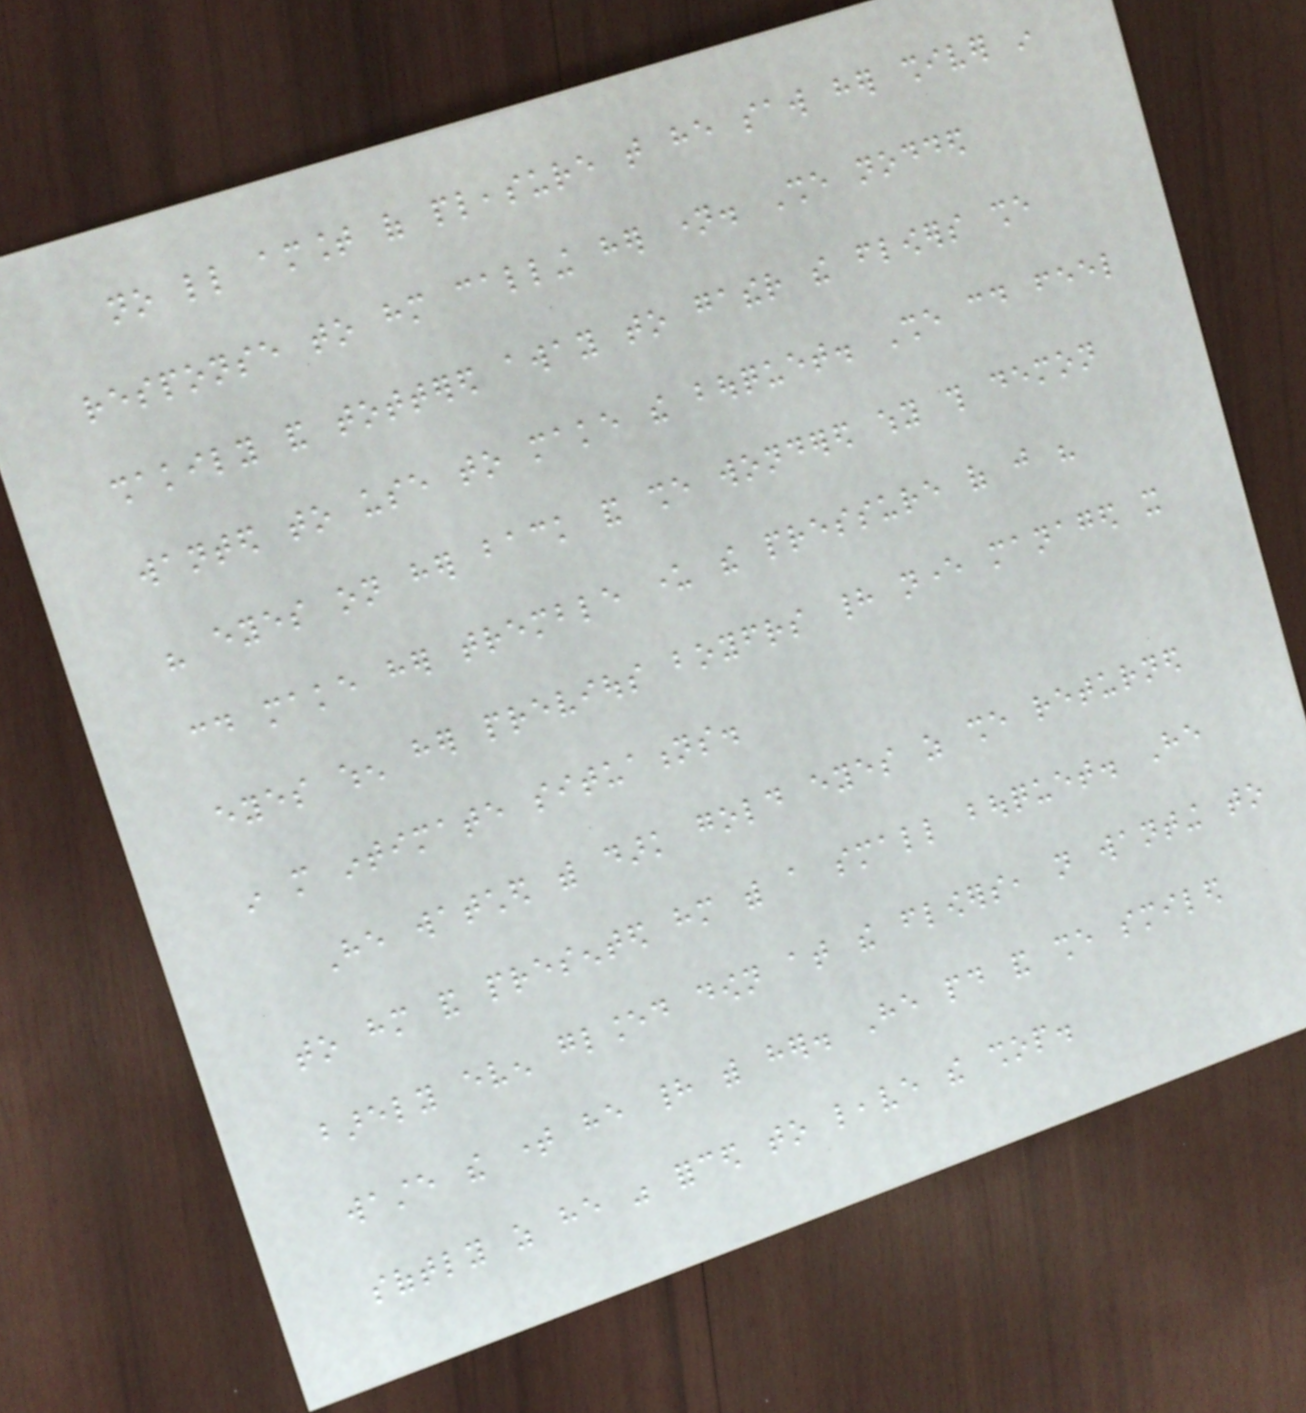no little amount of pleasure that he saw her shiver in
response to him calling her name. She nodded
shakily and tottered away to gather the flowers she
wanted to use to make the bouquet. She could feel
his eyes on her back and she wondered why this demon
could make her tremble under the pressure of just his
eyes when her previous boyfriends had never managed it
in more intimate situations.
He watched with dark gold eyes as she returned
to him and presented him with a small bouquet. He
barely even glanced down at the flowers, not wanting to
waste the time he had with her. He paid and she smiled
softly as he was forced to leave the shop.
